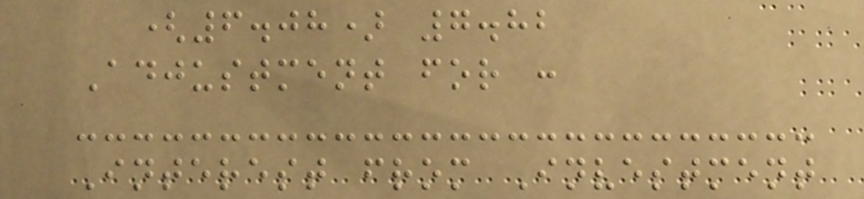(6.08) 7.82
Adjustment for :
Interest from Investment
